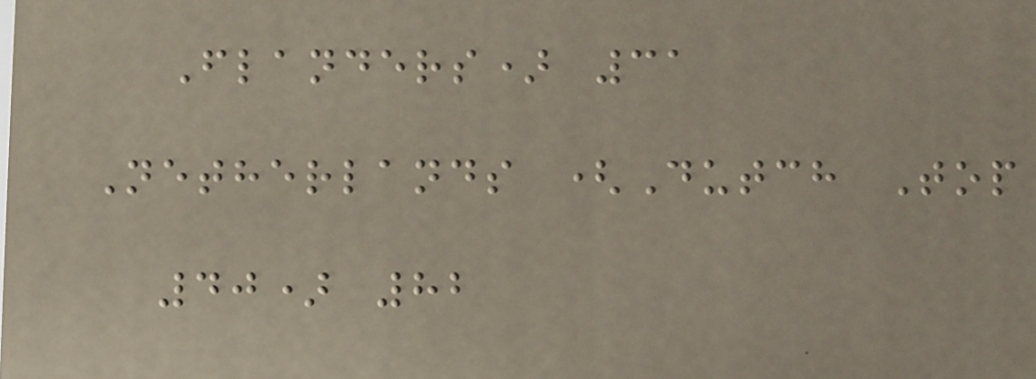Flanders) 31
Netherlands (Dutch Top
40) 82
